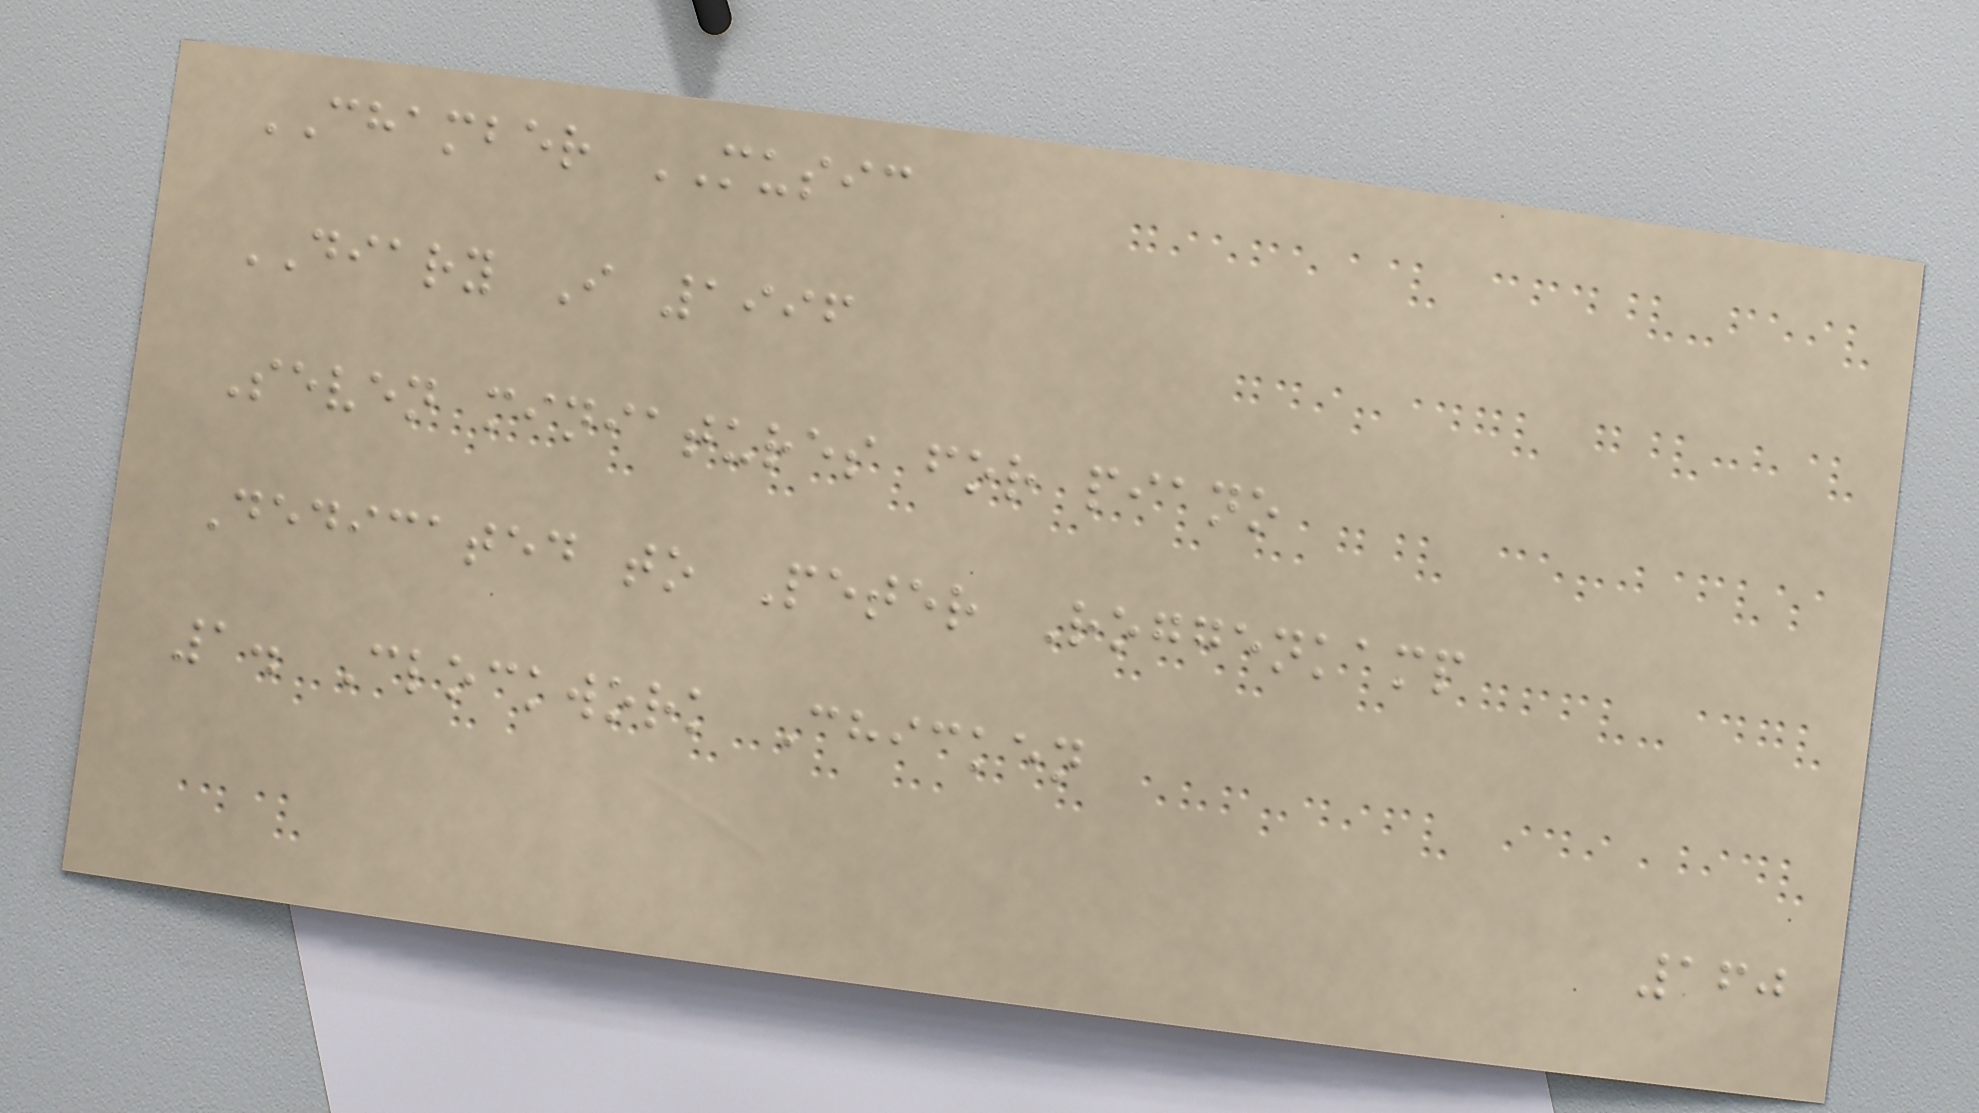CHAMBER MUSIC
DIARY I 1996
Seven miniatures for piano
Dedicated to Peter Roggenkamp
1. Clockwork Chicken
160
